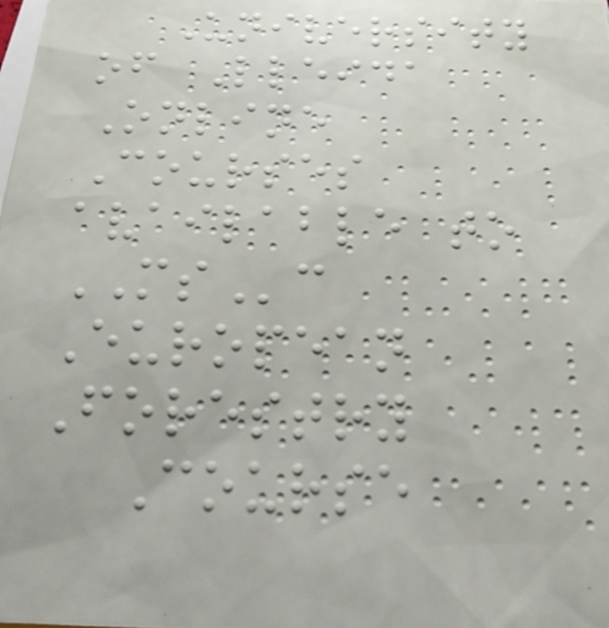University
of Lleida
Online
Courses
available to
MSc
European
Forestry
Course
